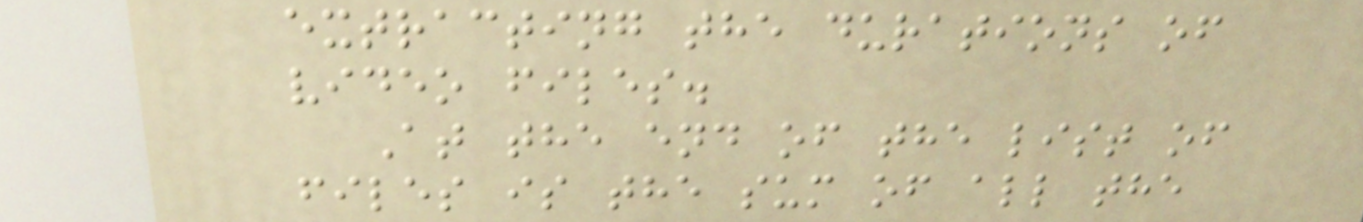extracting the durations of
video files.
At the end of the list of
files is the sum of all the
